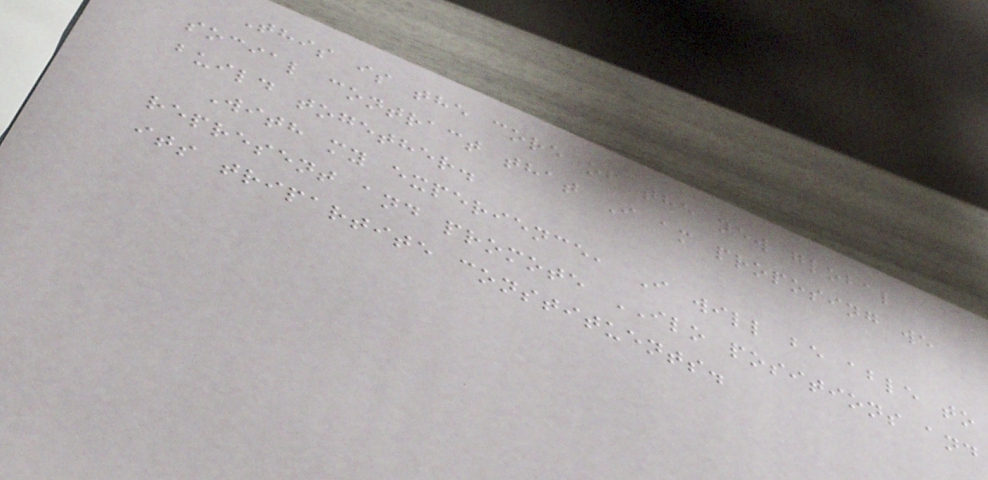This is the core of the new global
social contract that I am proposing we
build together.
With my experience, I will be able to
represent and promote ILO positions and
its tripartite constituents.
